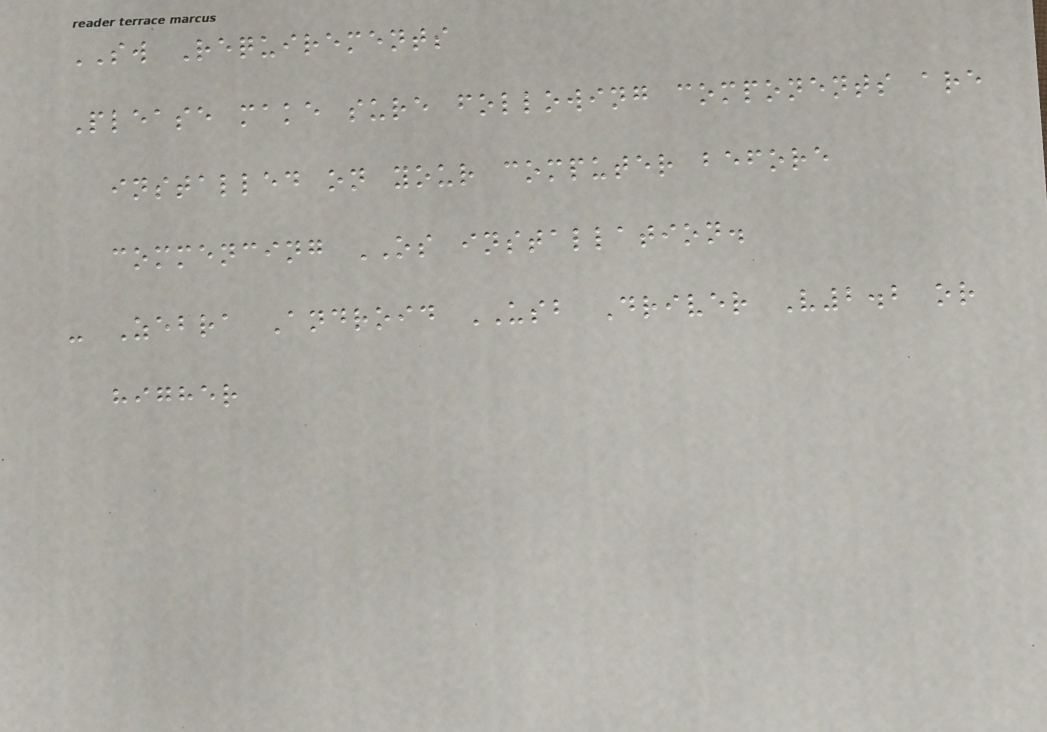SW Requirements
Please make sure following components are
installed on your computer before
commencing OS installation.
- Zebra Android USB Driver V2.2 or
higher
